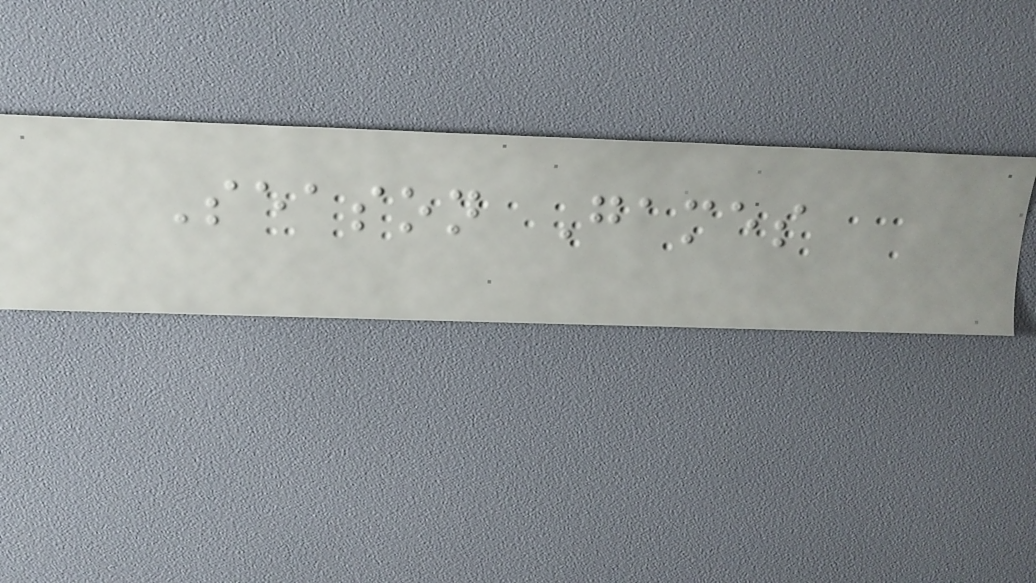Season Games
